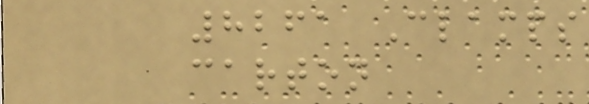8261 Clamps
carton
